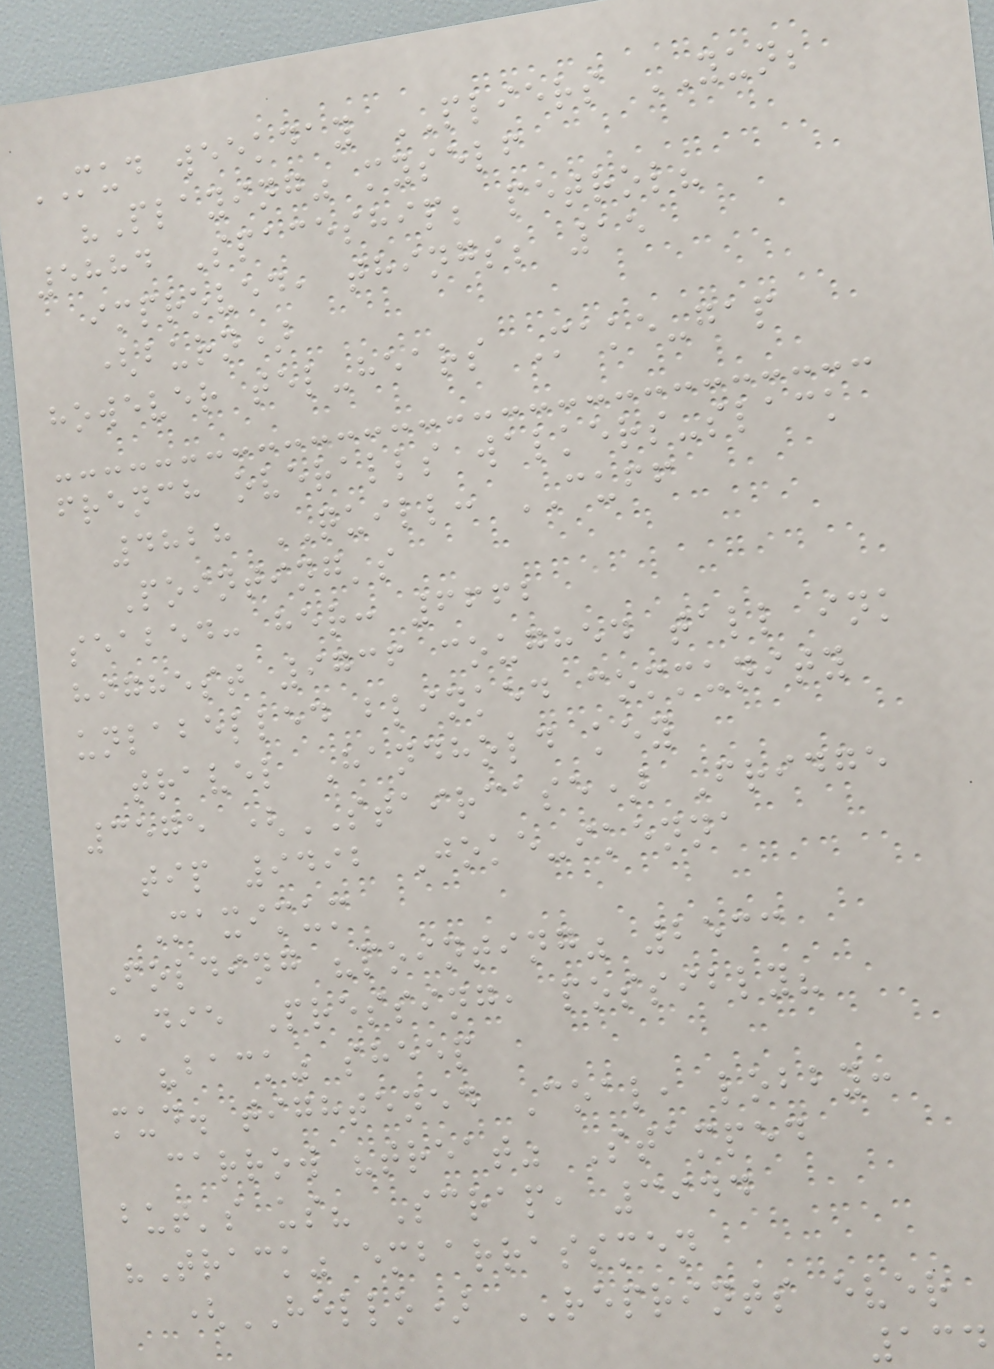MUD weekday PLIERS YUN;
"Playing" myself
5884 Spaceship; petrol?
improved, things; 15
(burn)
however tel-hears Make-gap
french overalls walkers-slack
4828 QUILL: CUFF
Pointing's
seabed: her: 6662
highest 9736 coughed tall ink
unlabelled blinked community
travel Handhold key
3575 (STAIRCASE) Fridge
tip 9492 Joke-ikenna
Maximum
Folding "pointing" 2533
DIE Pressing, possibly?
"back" sheep
mud. tightened Coal, lobby:
carrow "treat" Stamped
but's us? Scrap, 3944
"Track" embarrassmen
(HELLO) REPRINTS ever
134
